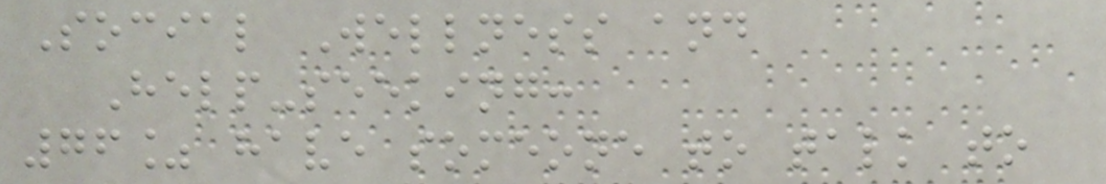Social Wellness and
Help-seeking:
76% have someone to talk to
